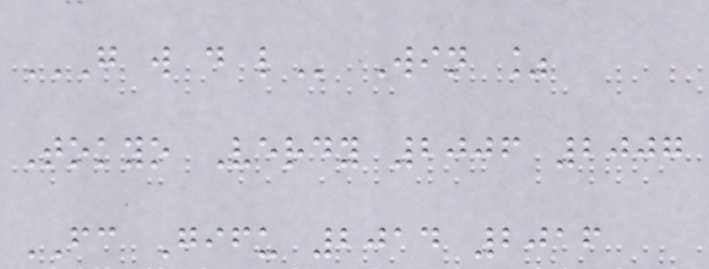G W D L Win %
Tokyo Verdy 2006 2007
FC Gifu 2014 2016
